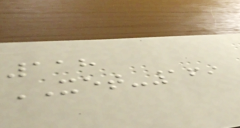118
XET-169
